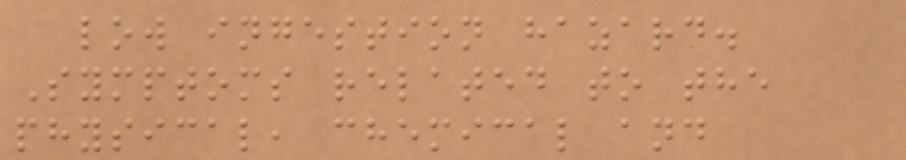low ingestion hazard.
Symptoms related to the
physical, chemical and
